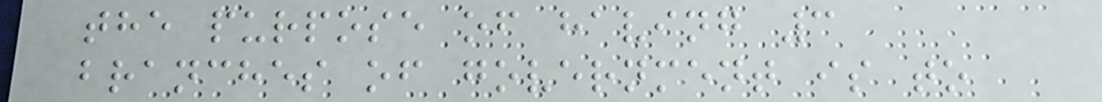the purpose of having 3
branches of government is to
